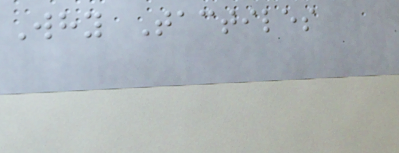Why Tactiles
